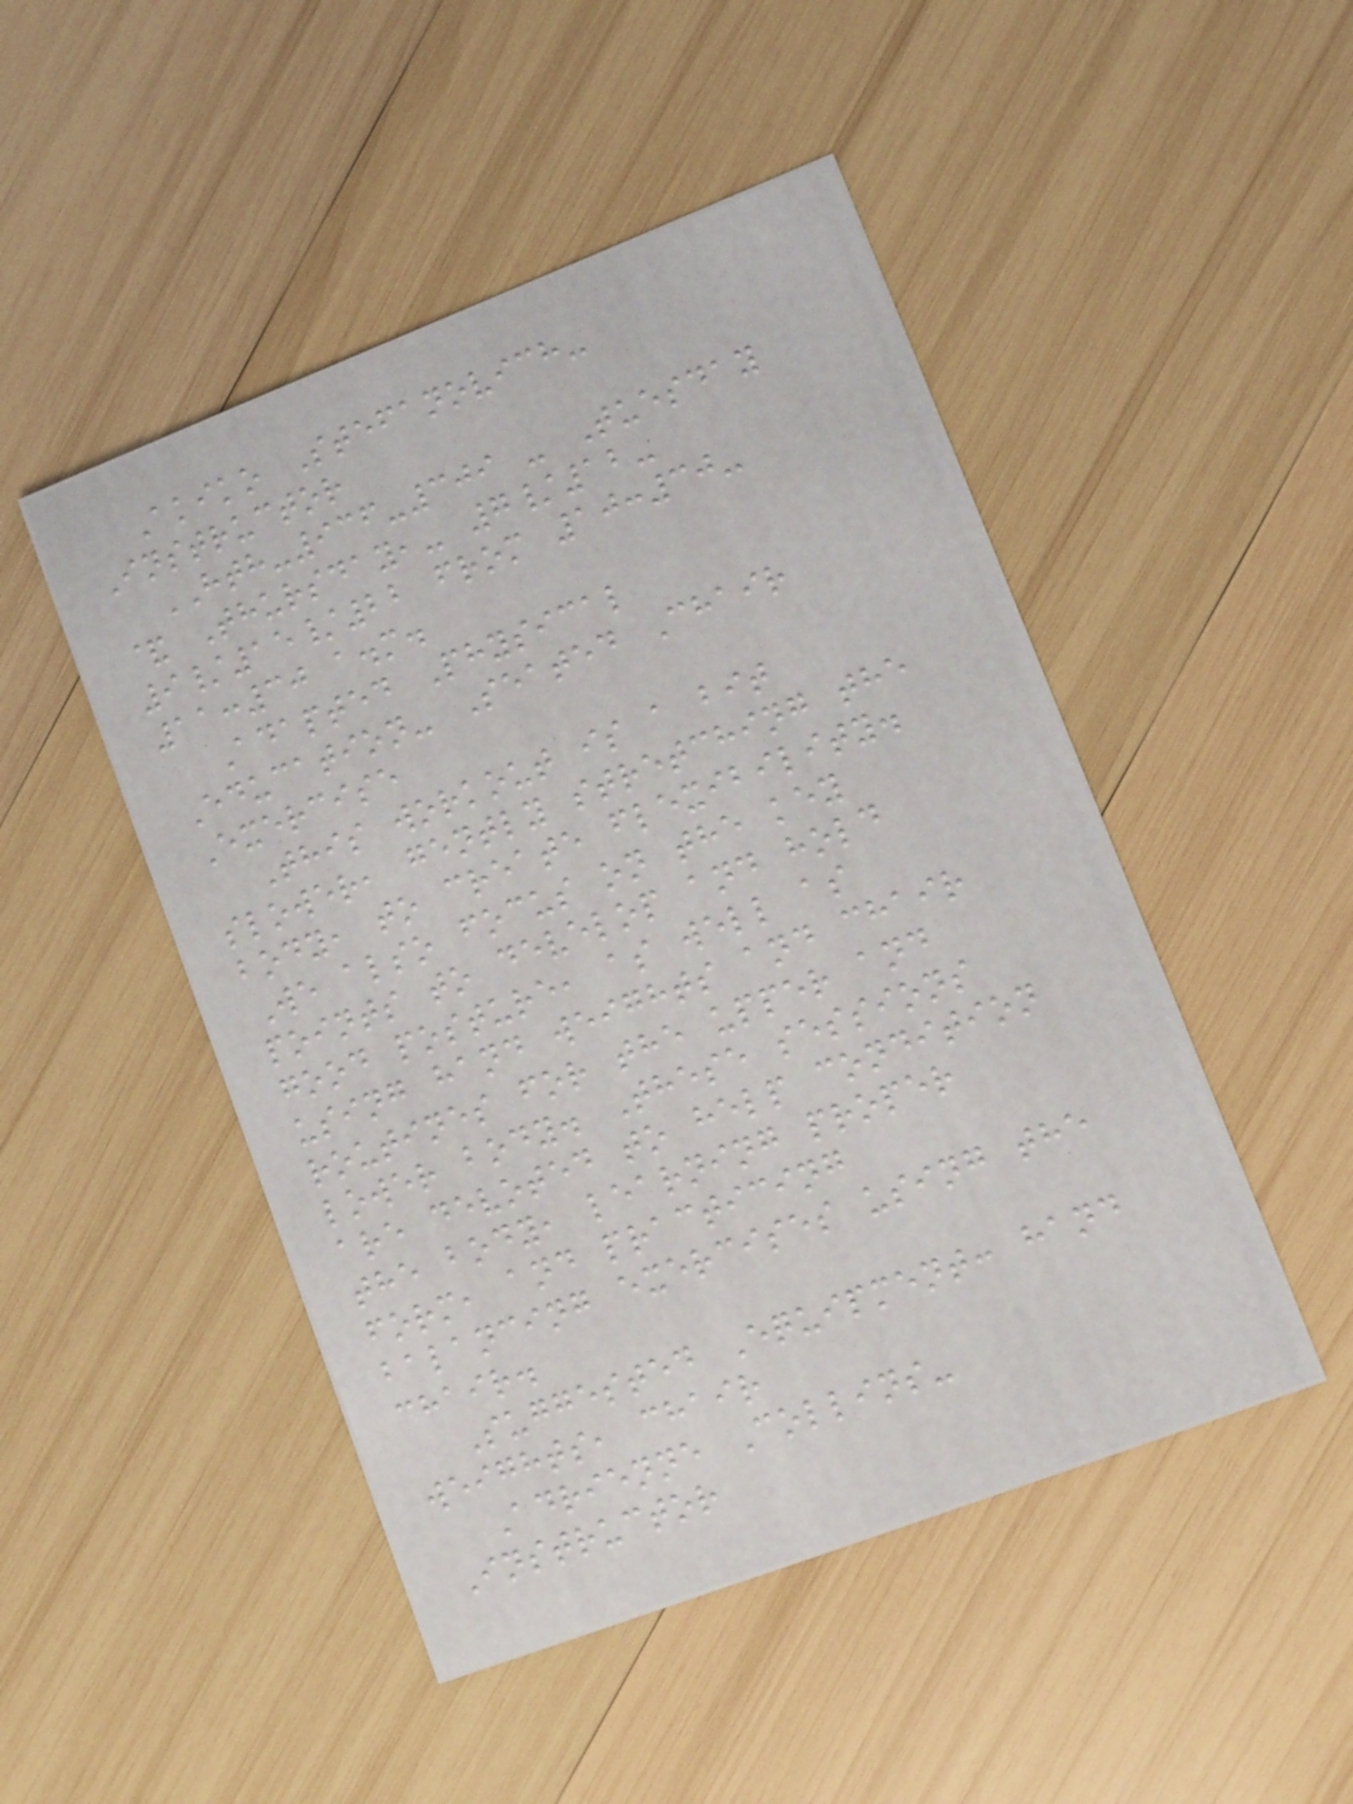Akiko Stefanovich-
Instructor
HTH-936-309 - Tuesday
& Thursday,- 7/12-
9/15/22 from 10:30-
11:30 a.m.
Adapted Physical
Education- Seated Chair
Exercise
This workout is a bit
slower, gently stretching the
body, to create flexibility.
We also focus on the key
points to develop and hold
good posture, as well as
using hand weights and chair
routines for the upper and
lower body. These sessions
are devoted to help condition
the body, learning proper
form, and practicing
balancing exercises using the
chair.
Suggested Equipment: hand
weights, chair
Adrienne Collins-
Instructor
